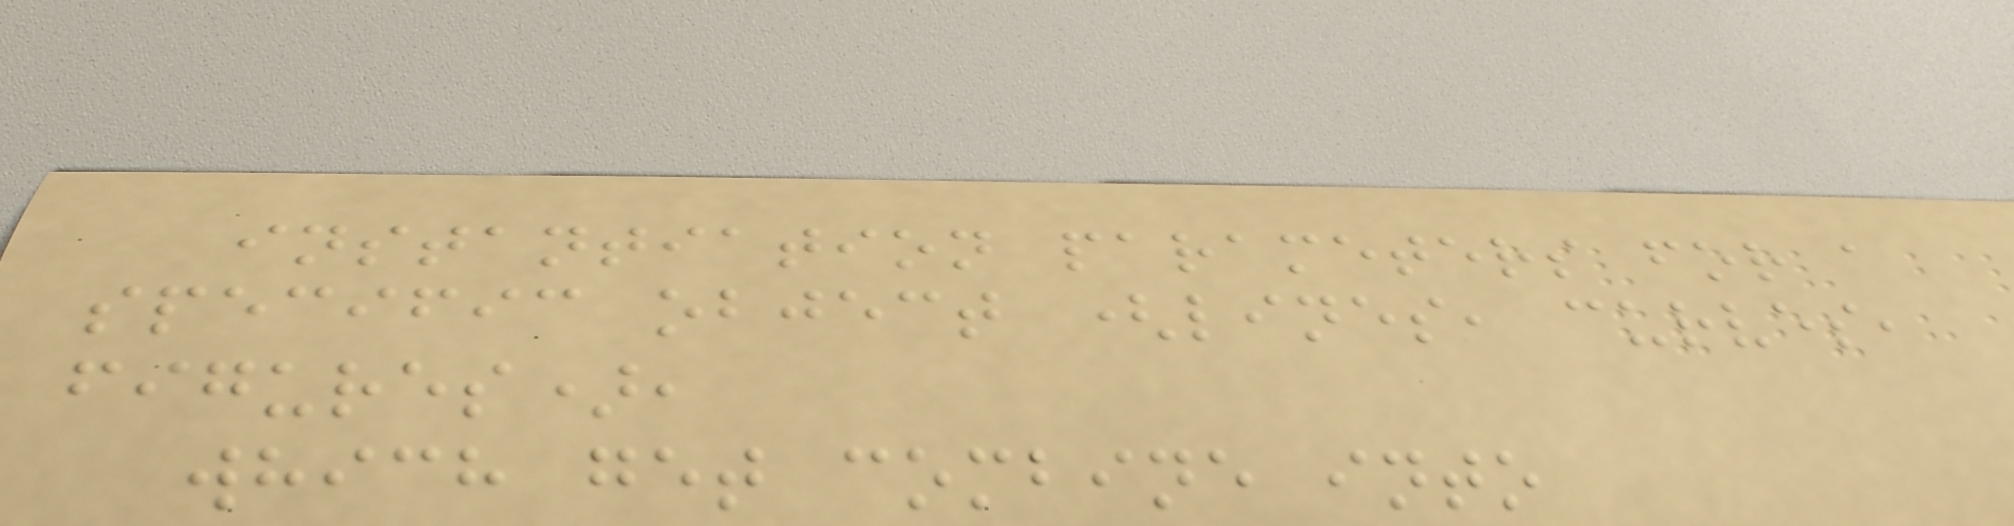instantiation parameters for a
specific object (lines, curves,
figures),
which get combine into
